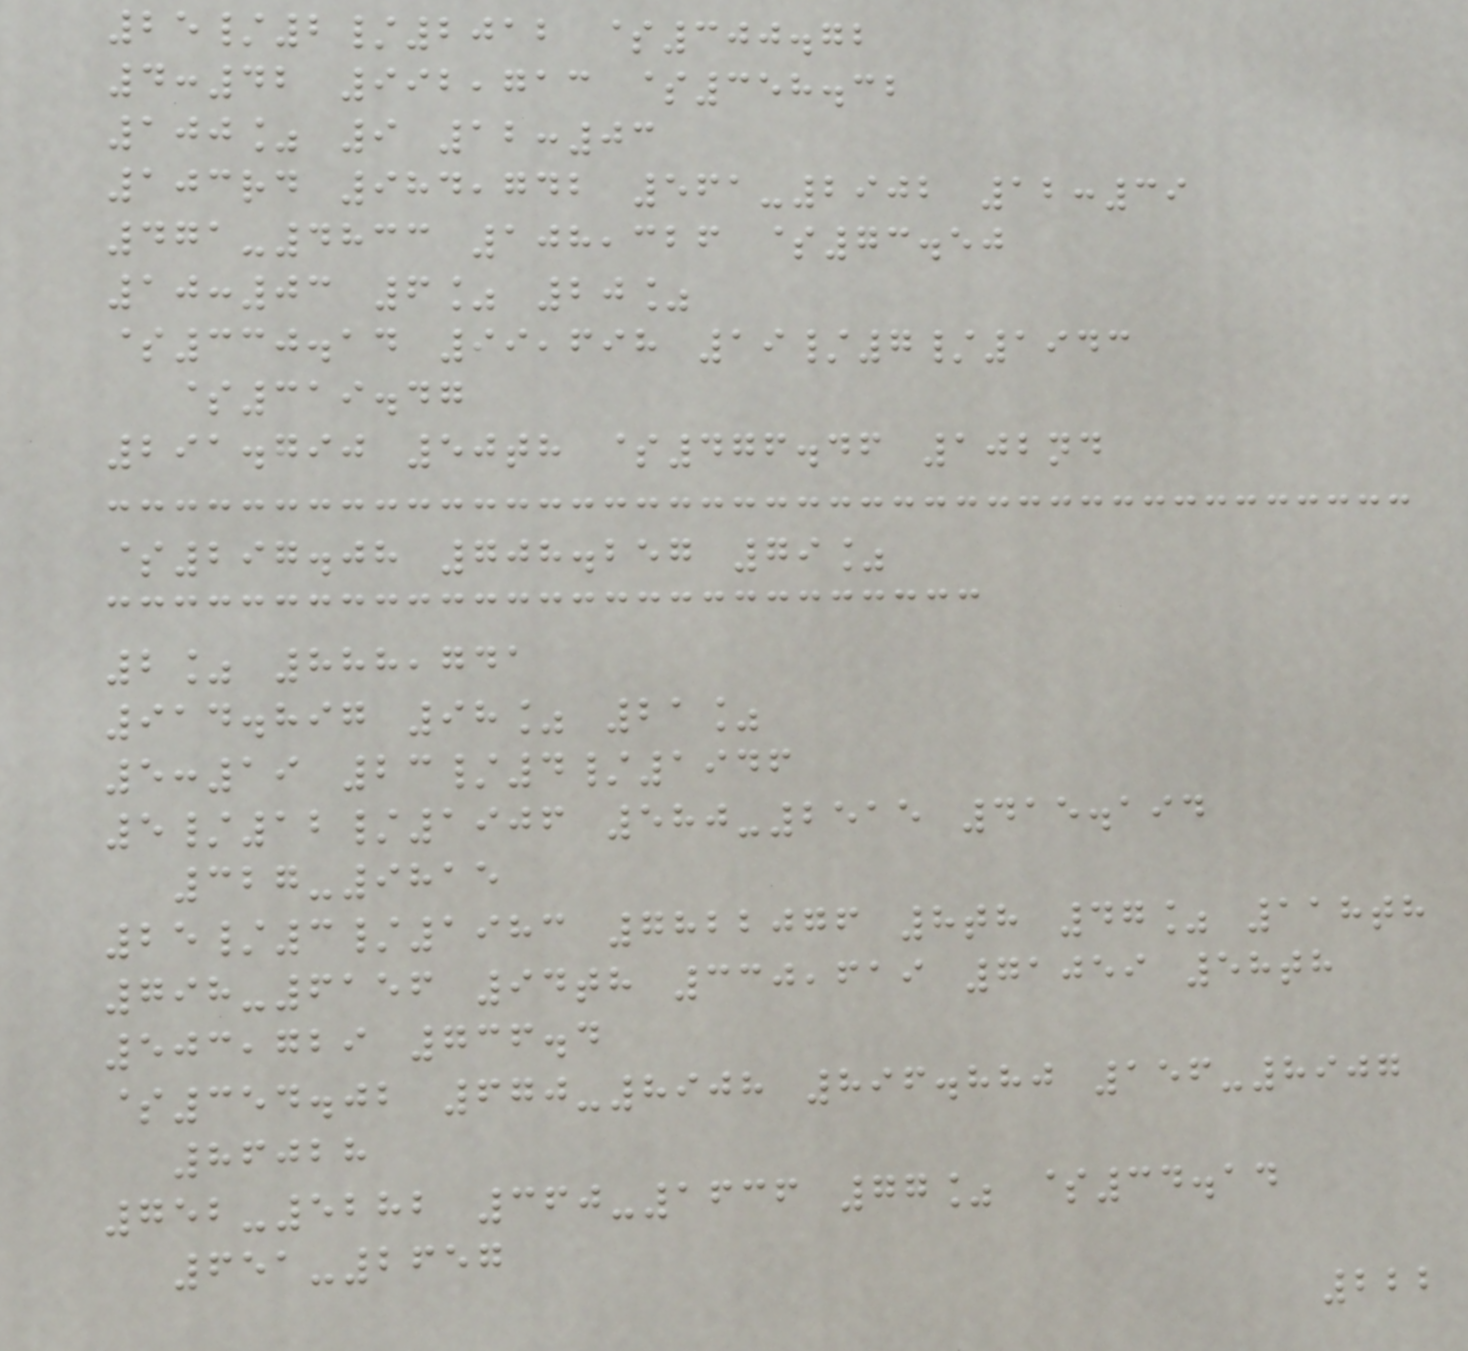25/2/2012 $300.72
4:42 992,713 $358.32
100% 9 12:03
103rd 984,742 561-2902 12:39
471-4833 108,326 $73.50
10:03 6% 20%
$330.14 99,698 19/7/1943
$319.47
291.790 50th $476.46 102nd
$297.08 708.257 79%
2% 888,741
914.897 98% 21%
5:19 23/4/1946
5/12/1906 580-2515 415.194
327-9815
25/3/1983 7822076 8th 47% 118th
798-6156 94th 330,619 71059 58th
503,729 736.4
$354.02 670-8908 896.880 156-8907
86028
752-5282 360-1636 77% $34.14
651-2657
222
